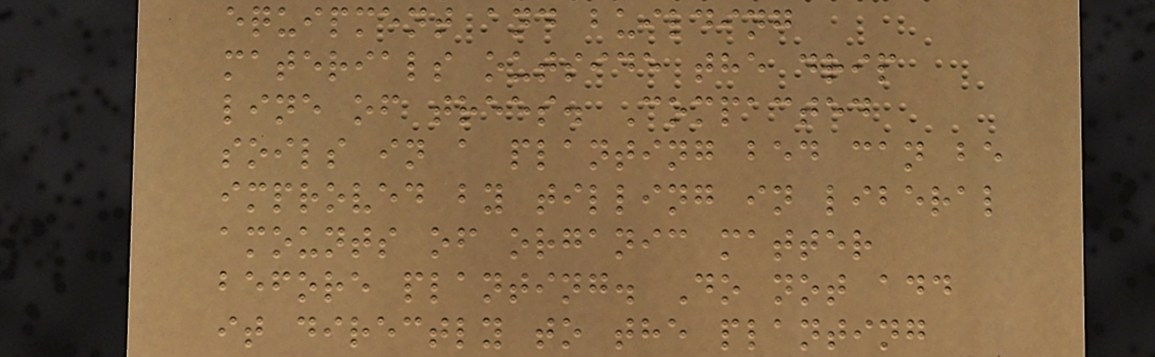equipment and building
materials outside the drip
line of trees. Compacted
soils in a planting bed can be
improved by tilling in liberal
amounts of organic matter
before planting. Do not add
it directly to the planting
